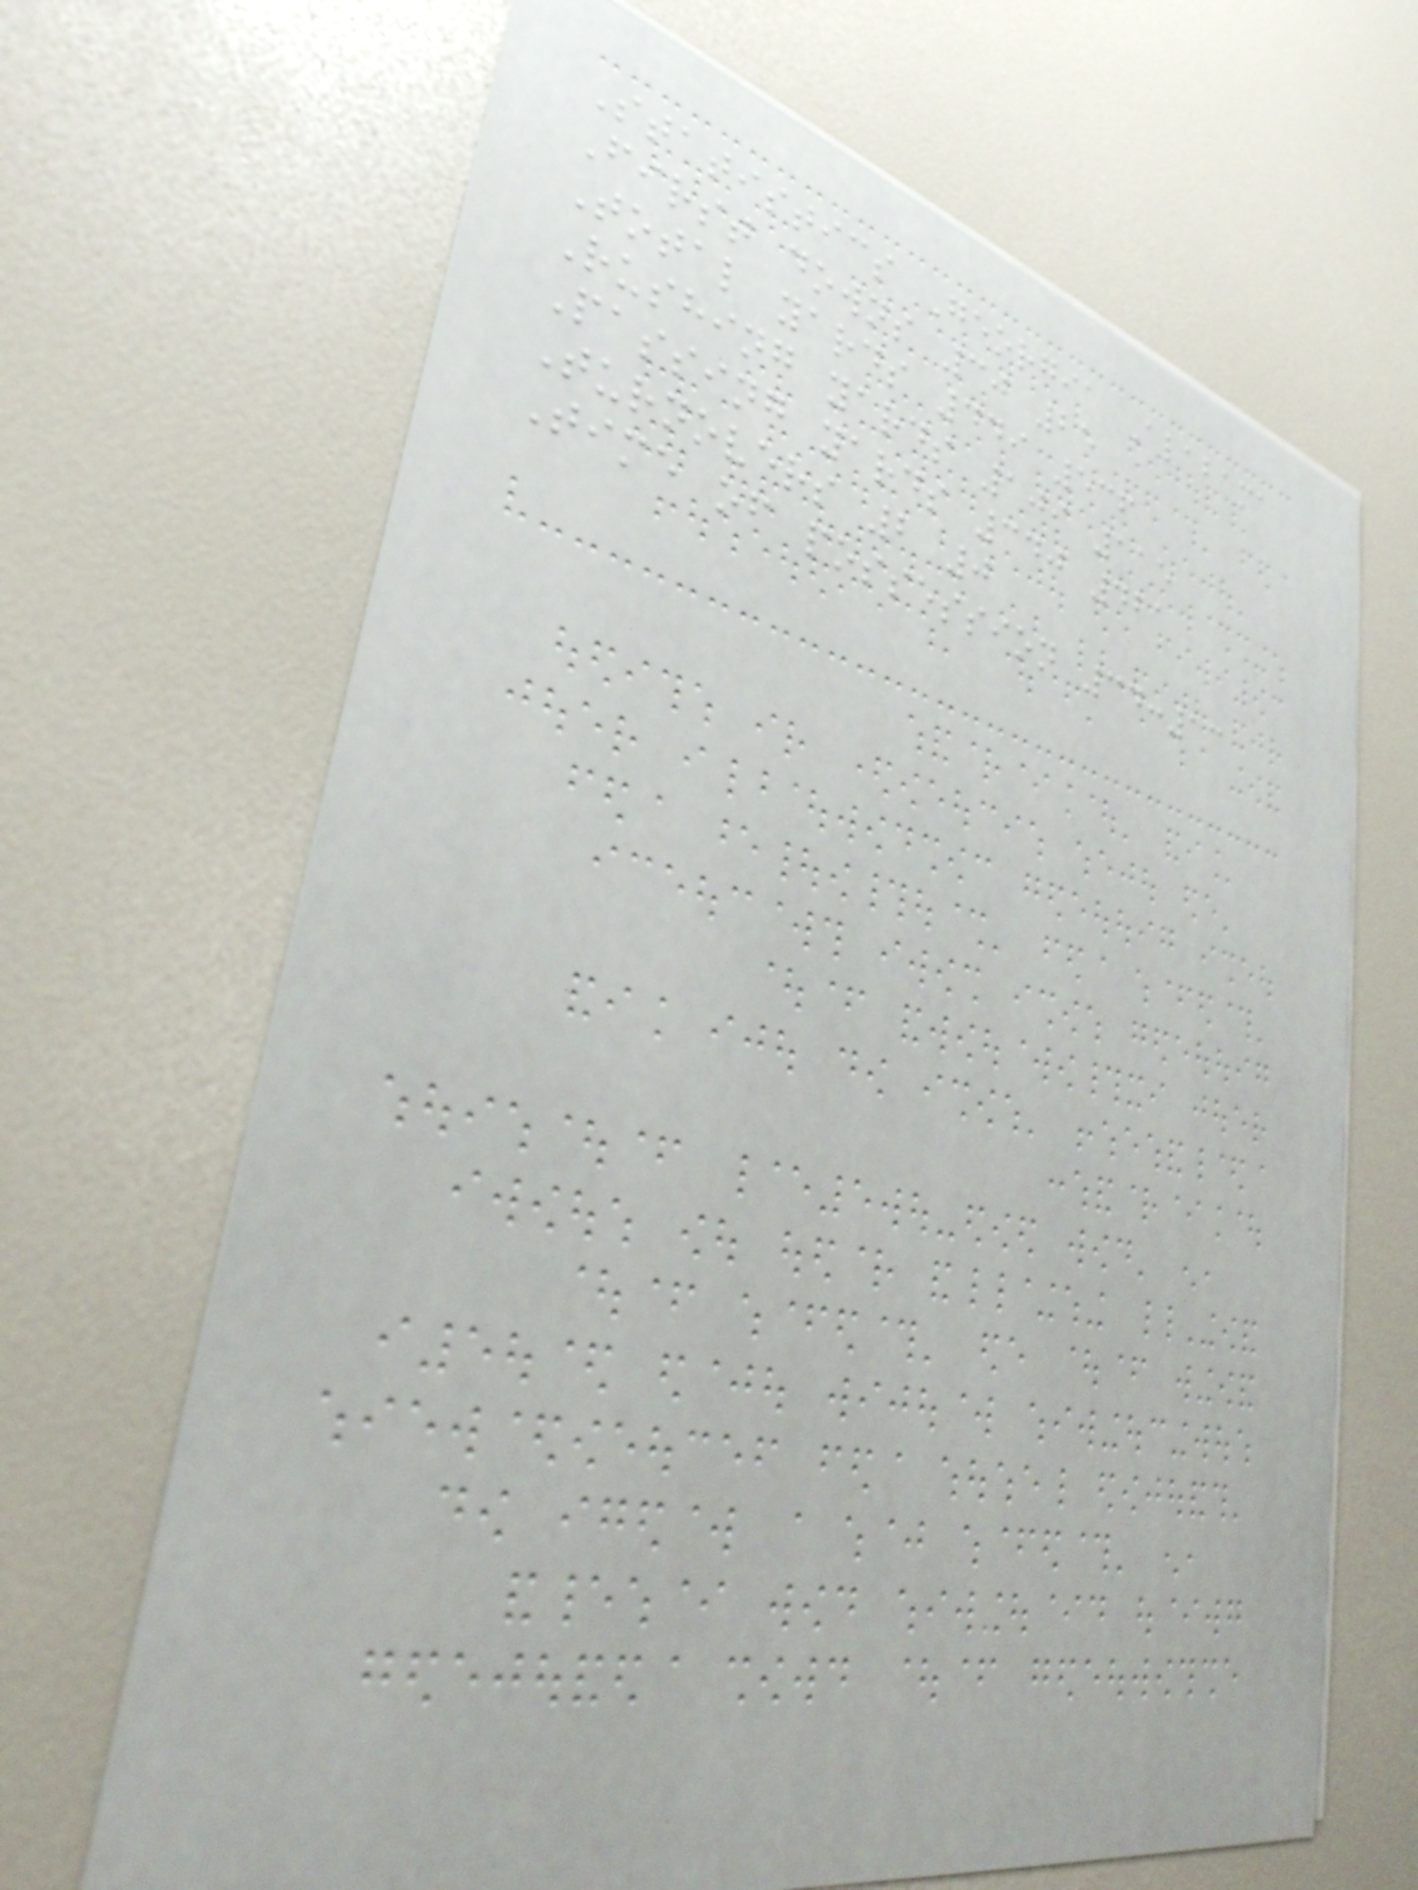Statistics Georgia Alabama
First downs 30 25
Total yards 449 536
Rushing yards 109 115
Passing yards 340 421
Turnovers 2 0
Time of possession 34:13
